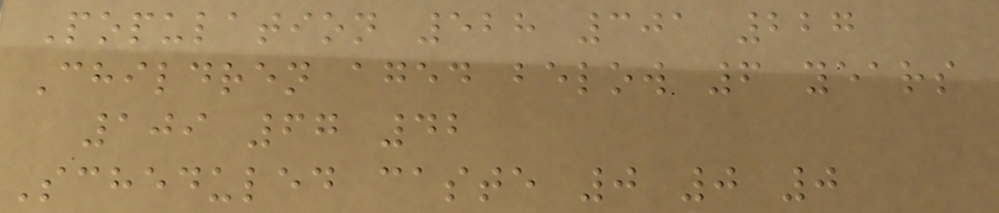Population 528 301 227
Children aged below 6 years
109 67 42
Scheduled caste 0 0 0
